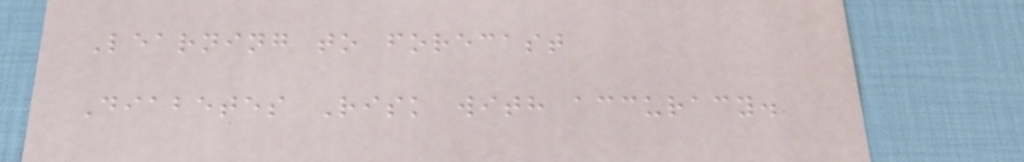Learning to forecast
Diabetes Risk with accuracy.
